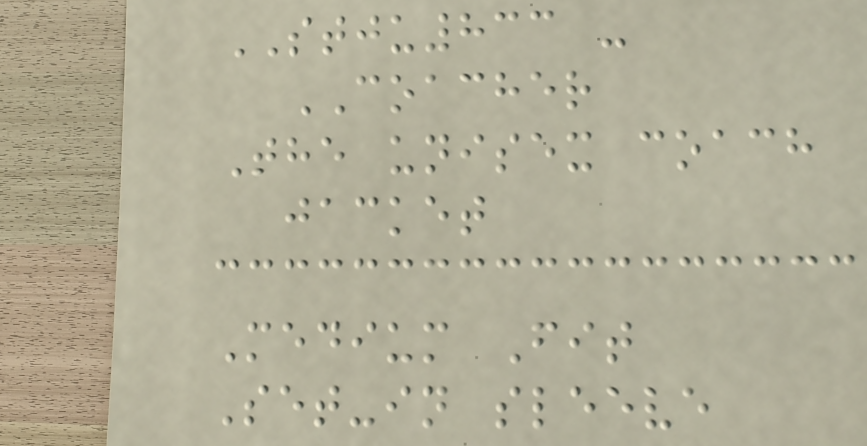STJU833 -
COACHER
The unisex coach
jacket
Medium Fit
Set-in sleeve
